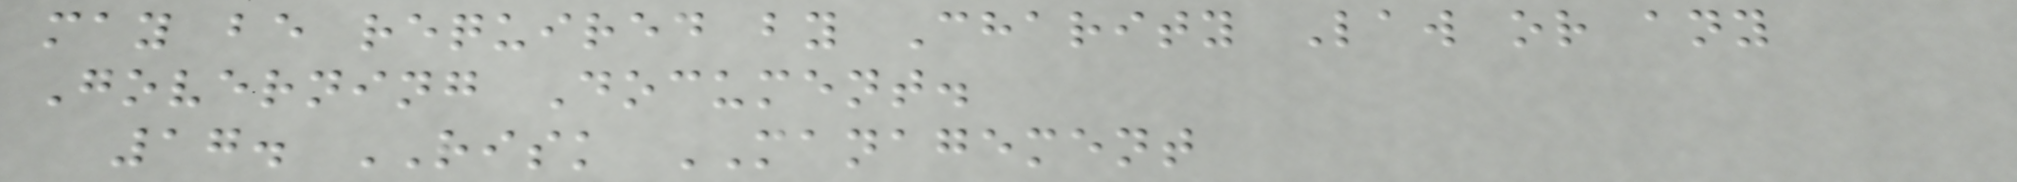may be required by Charity Law or any
Governing Document.
17. RISK MANAGEMENT
